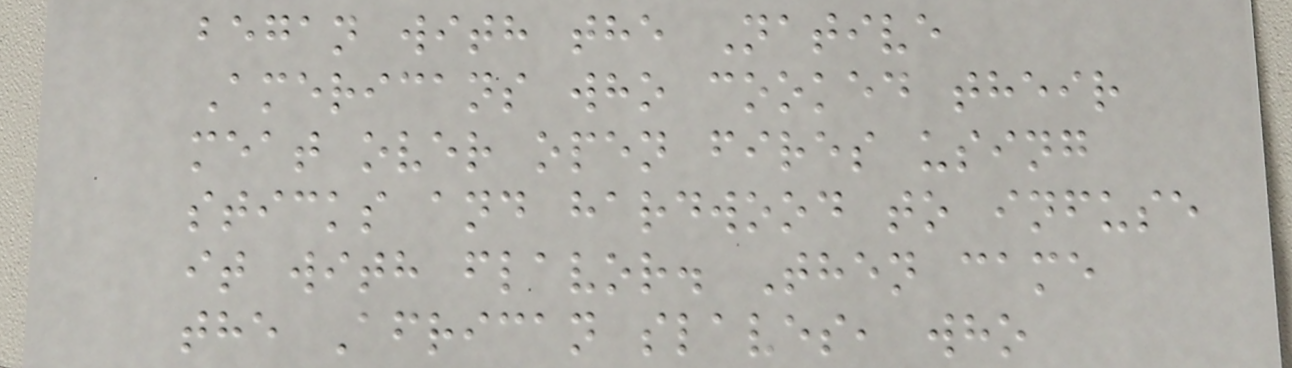began with the Native
Americans who cooked their
meat over open fires using
sticks and hardwood to infuse
it with flavor. Then came
the African slaves, who
